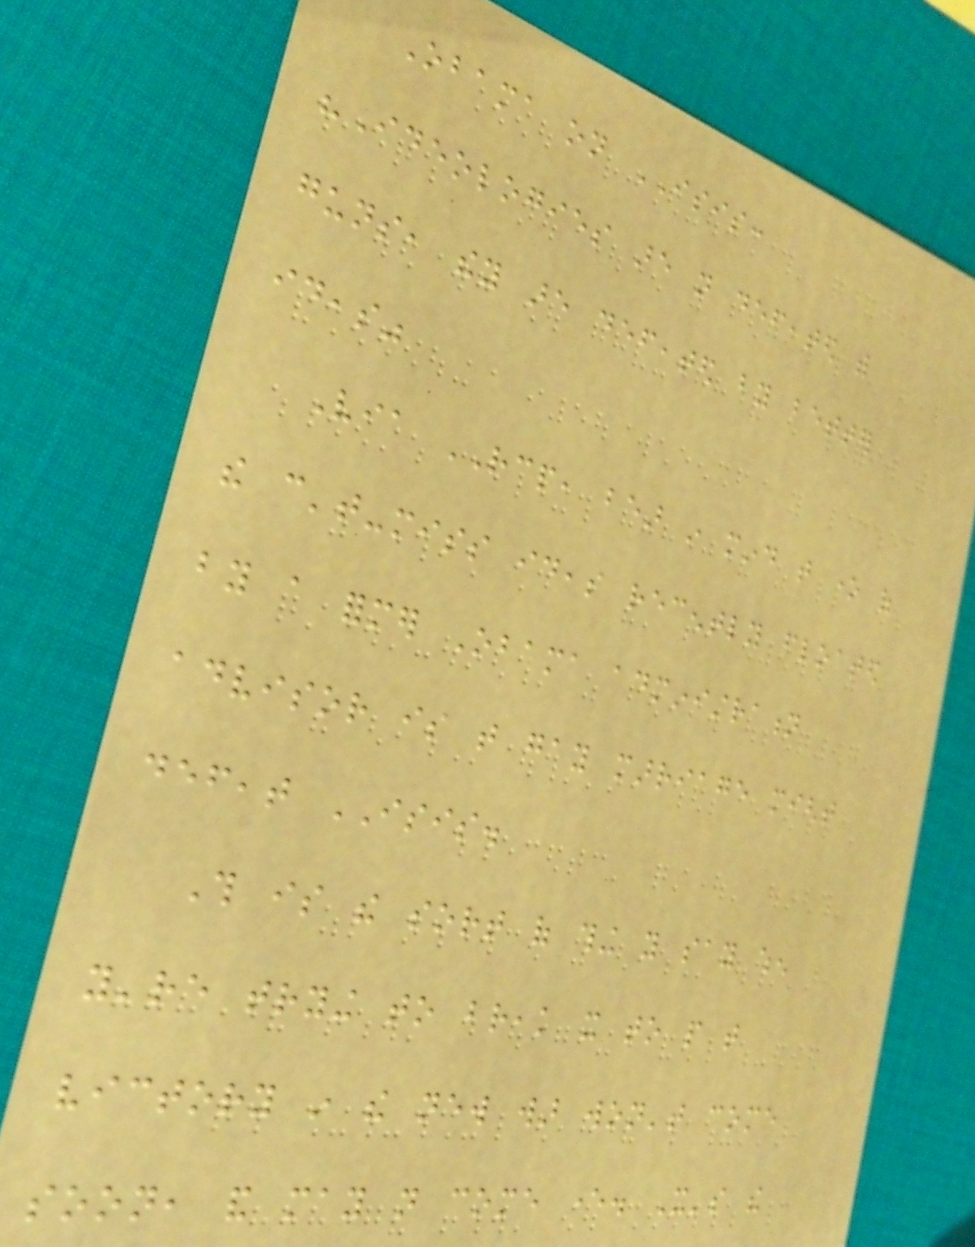Obama on ISIS:
"Ideologies are not defeated with
guns, they are defeated by better
ideas"
Via RCP, bear in mind that one of
the can't-miss ideas recently floated
by a former Obama administration
advisor is that gay marriage might
defeat ISIS.
This is the sort of thing you say when
you're trying to break it to people that
victory in the new war won't come
soon, and may not come ever. It's the
